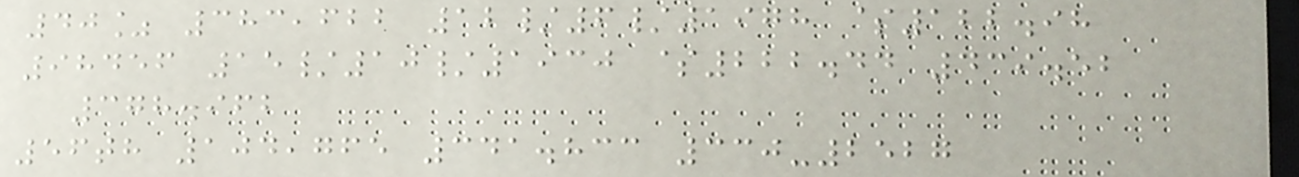40% 383,622 12/6/1978 $122.98
98456 15/10/1930 $222.44 439.52
378.962
56th 104,765 341.833 330-2527
